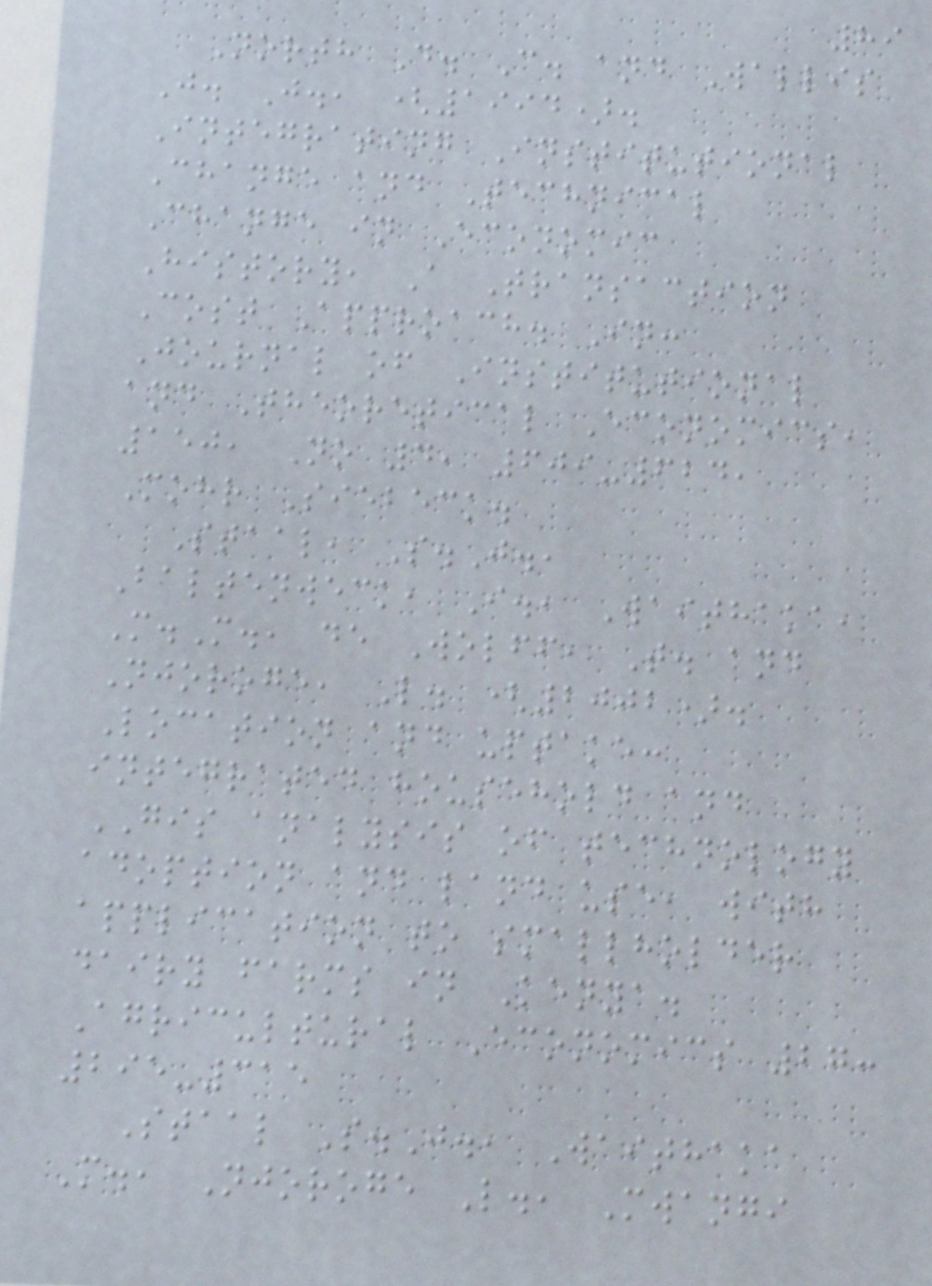89
North D. C. and Wallis
J. J., (1994).
Integrating Institutional
Change and Technical
Change in Economic
History, A Transaction
Cost Approach. In:
Journal of Institutional
and Theoretical Economics,
150, No 4, 609-624,
Mohr Siebeck.
Staal, S.J.,
Baltenweck, I., Waithaka,
M.M., de Wolff, T. and
Njoroge, L. (2002).
Location and uptake:
integrated household and
GIS analysis of technology
adoption and land use, with
application to smallholder
dairy farms in Kenya.
Agricultural Economics 27:
295-315
Staal S.J., Waithaka
M., Njoroge L., Mwangi
